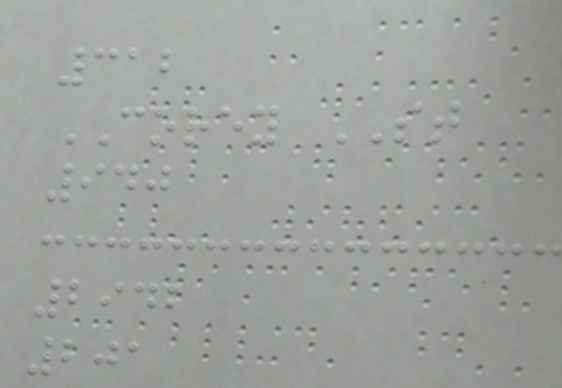312
COREY ST
940
2942
201
